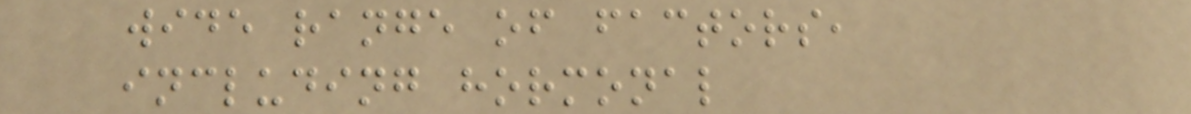wide range of factors,
including hormonal
